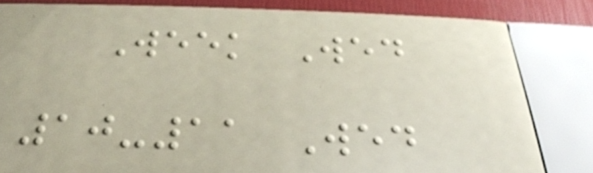Week Wed
10-11 Wed
